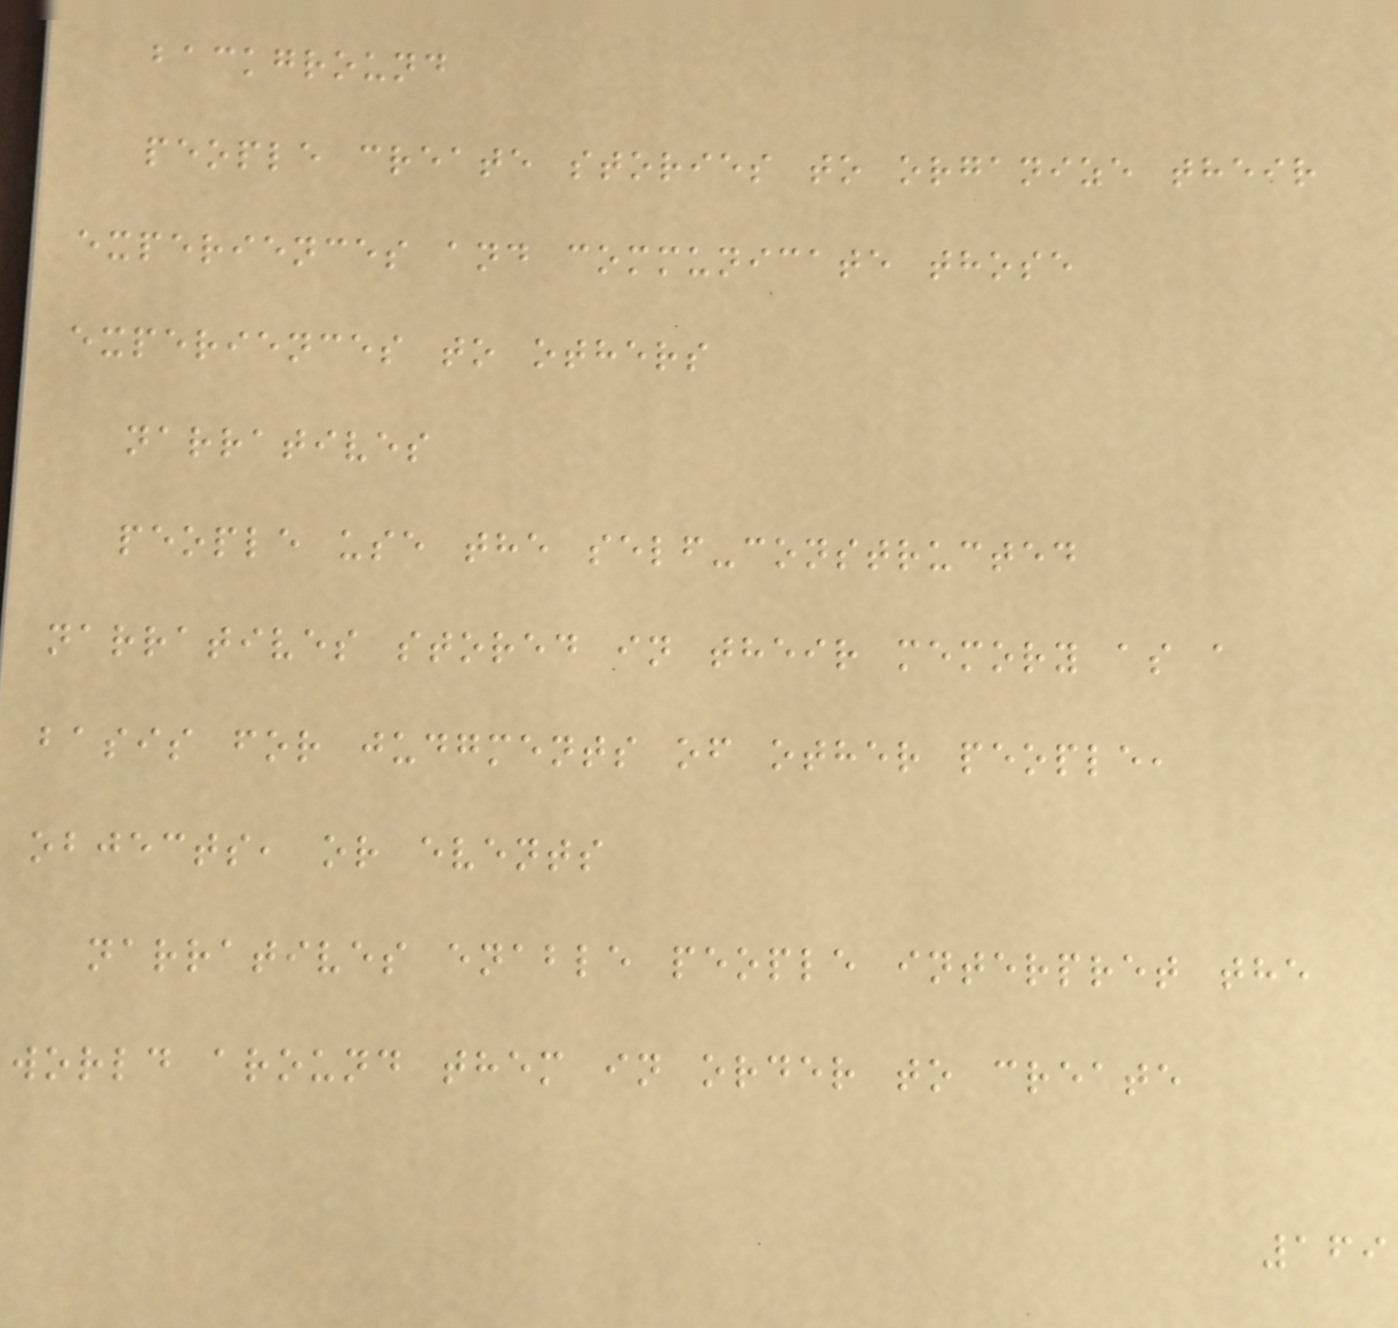background
people create stories to organize their
experiences and communicate those
experiences to others
narratives
people use the self-constructed
narratives stored in their memory as a
basis for judgments of other people,
objects, or events
narratives enable people interpret the
world around them in order to create
169
